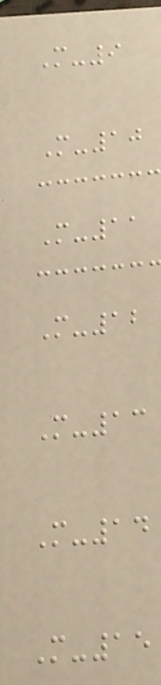M-9
M-10
M-11
M-12
M-13
M-14
M-15
